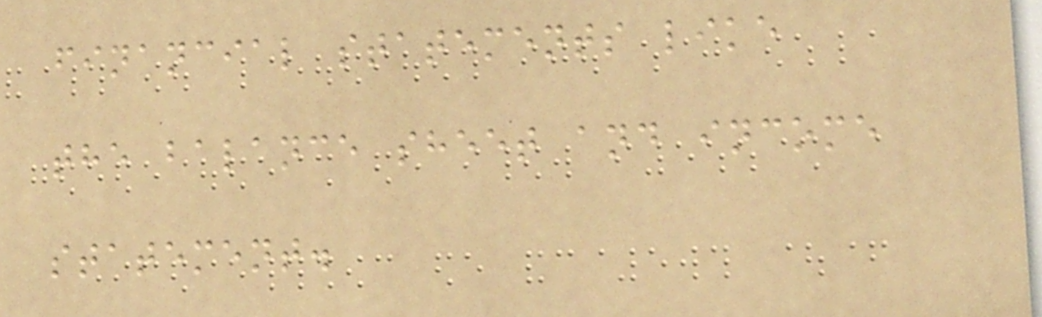financial statements like
the balance sheet and income
statement.
